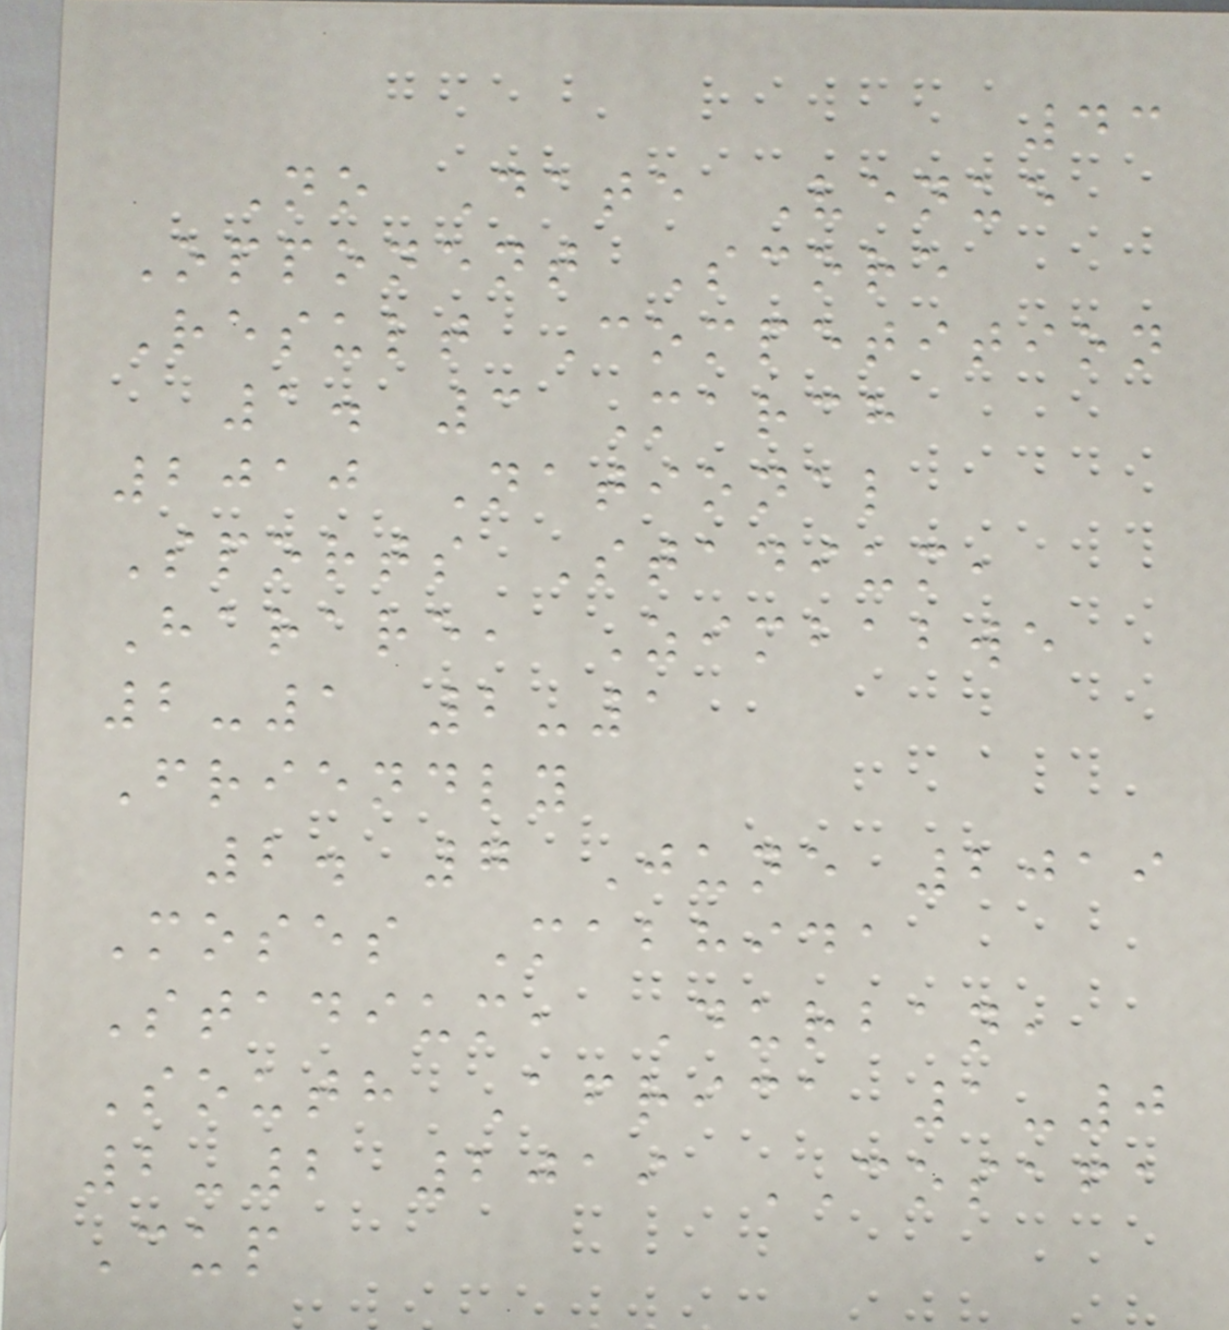43
No Date Venue
Opponent Score
Result Competition
1. 3 March
2010 National
Sports Stadium,
Harare, Zimbabwe
2-1 2-1
Friendly
2. 7 June 2019
Moses Mabhida
Stadium, Durban,
South Africa 1-0
2-2 2019 COSAFA
Cup
